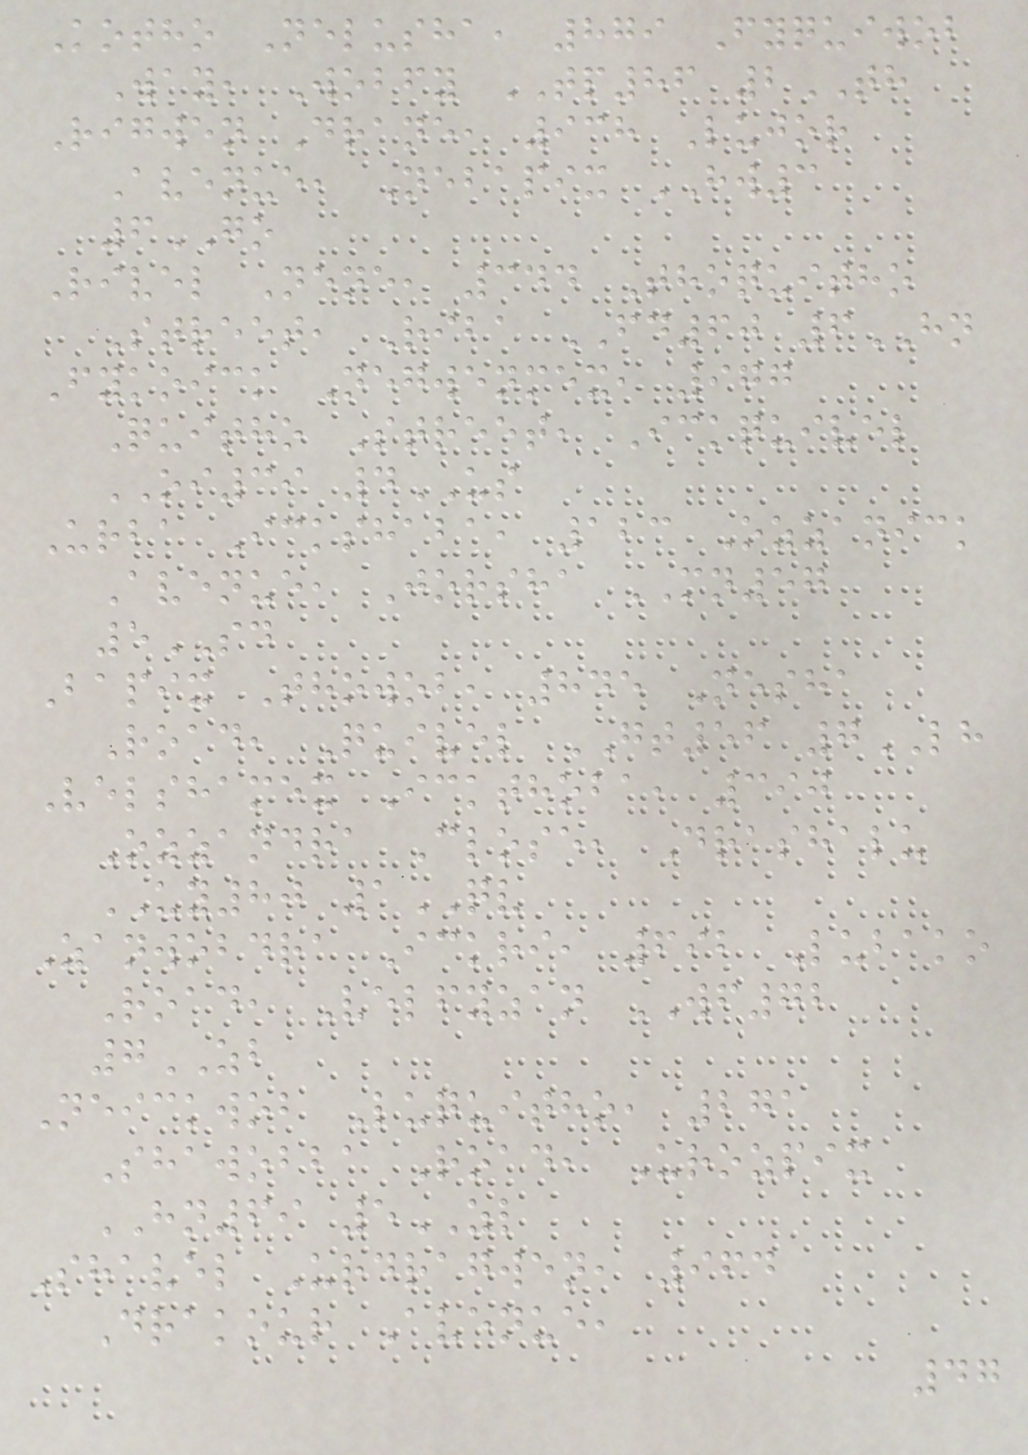Kotho Nelusha, 879 Fyquiwob
Way, Wobfy TP86 2TH
Rigwen Drane, 938 Lujor
Avenue, Nebapix HW3
6GO
Rivel Nene, 344 Thoquitho
Street, Riba FD60 6HN
Fykoick Negwenmex, 977
Quitho Street, Ickquivel
OI39 4US
Urba Ickshaba, 123 Ozzanick
Avenue, Jorsha MN57
5SD
Bapix Thowob, 845 Nesha
Road, Quivel GT56 7LH
Velshamex Ickthoba, 390
Ozzandra Close, Drashalu
UY80 1QV
Zanwobdra Ickri, 692 Lubako
Road, Velfyzan WF72
7ZB
Neickwob Luquitho, 271
Shawobba Road, Urozpix
HN69 5ZL
Shavel Urdragwen, 964
Drakour Avenue,
47
